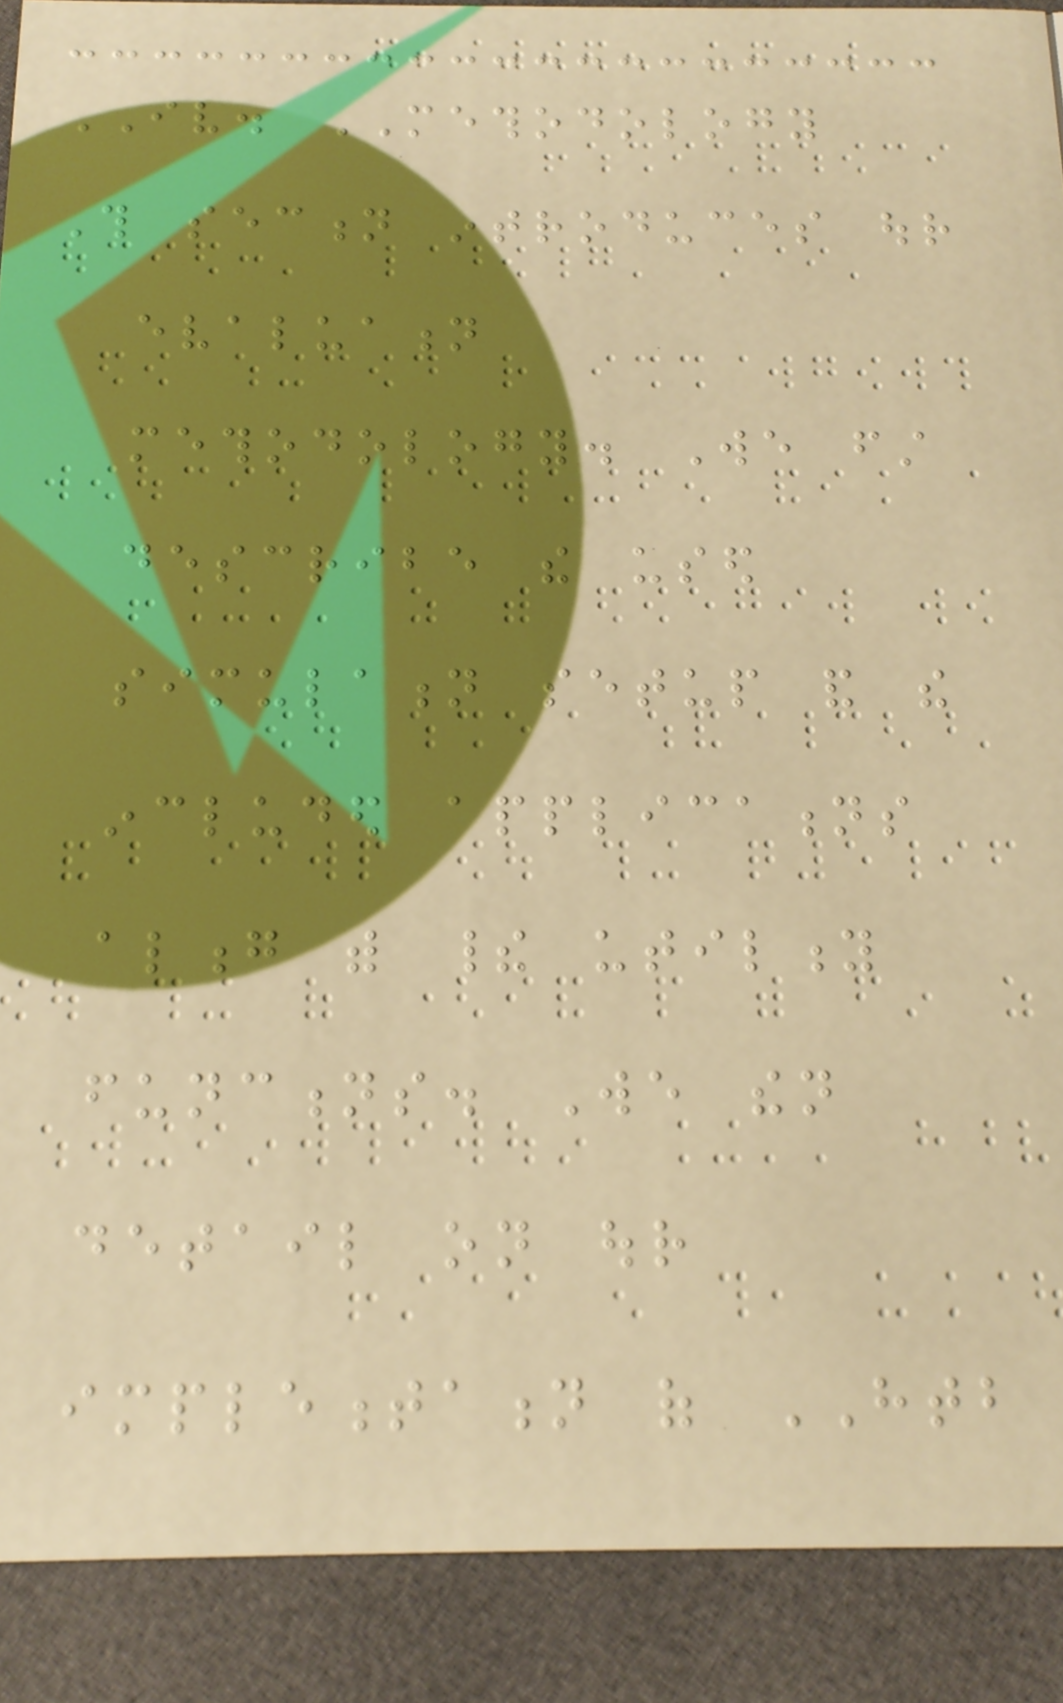IV. METHODOLOGY
This section introduces our
evaluation
methodology. We first
describe the used
simulation setup and the
included applications
along with their utility
functions. We then
detail on our
implementation of HTB
